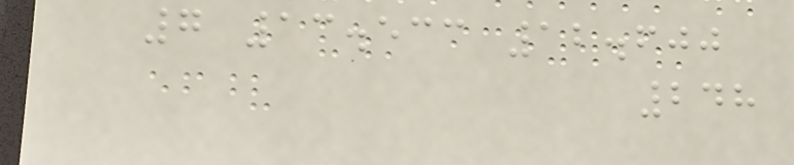7 13.533 12.600
248
